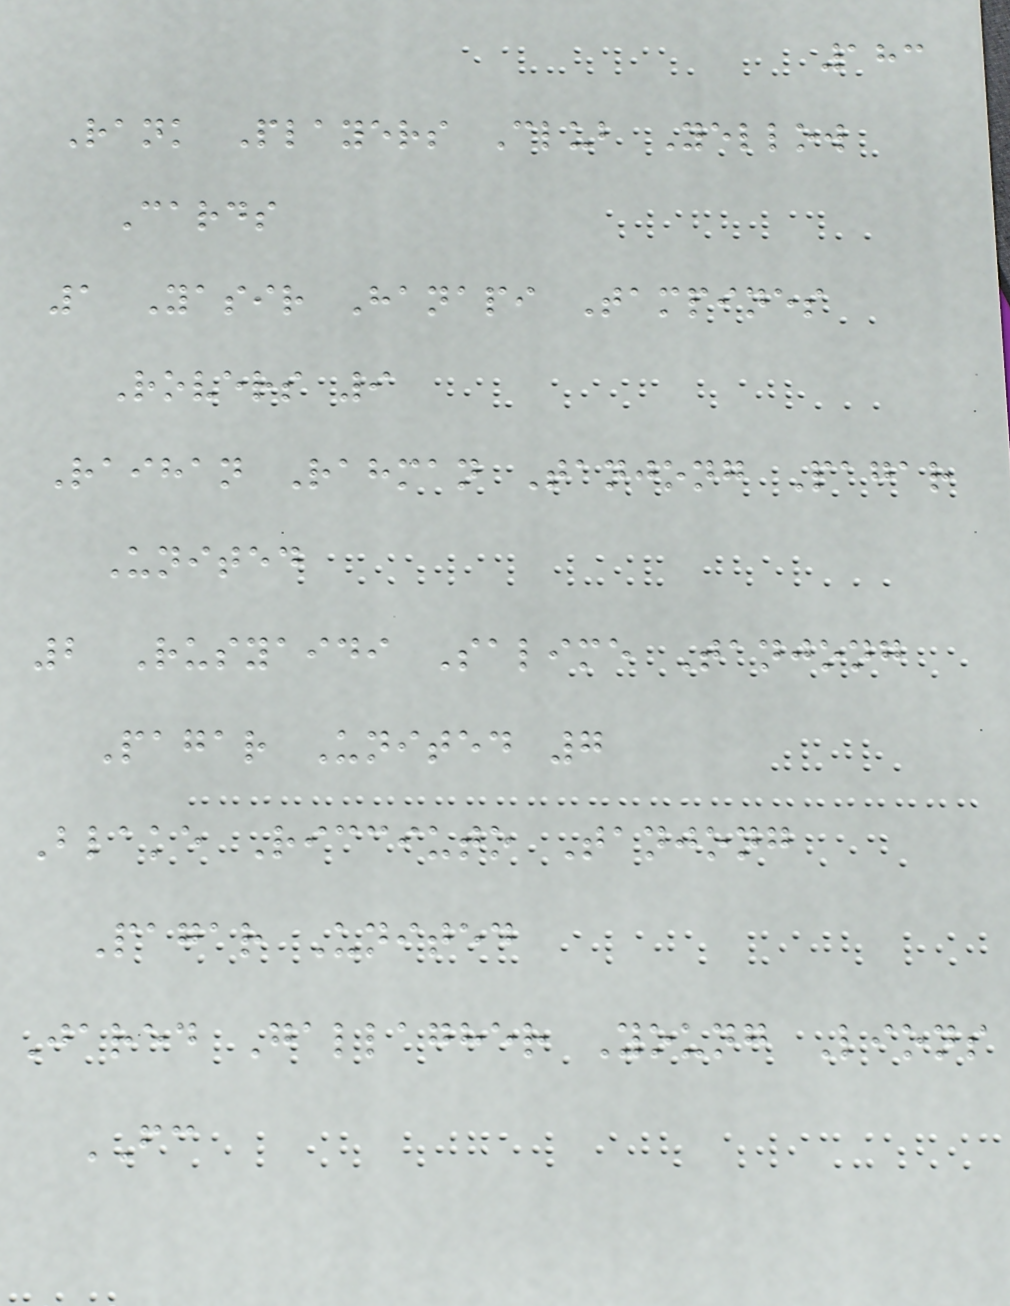183
Rank Players Club Yellow
Cards
1 Yasir Hanapi Tampines
Rovers 9
Raihan Rahman Tanjong Pagar
United
2 Rusyaidi Salime Tanjong
Pagar United 7
Blake Ricciuto Tanjong
Pagar United
Jared Gallagher Young Lions
FC
